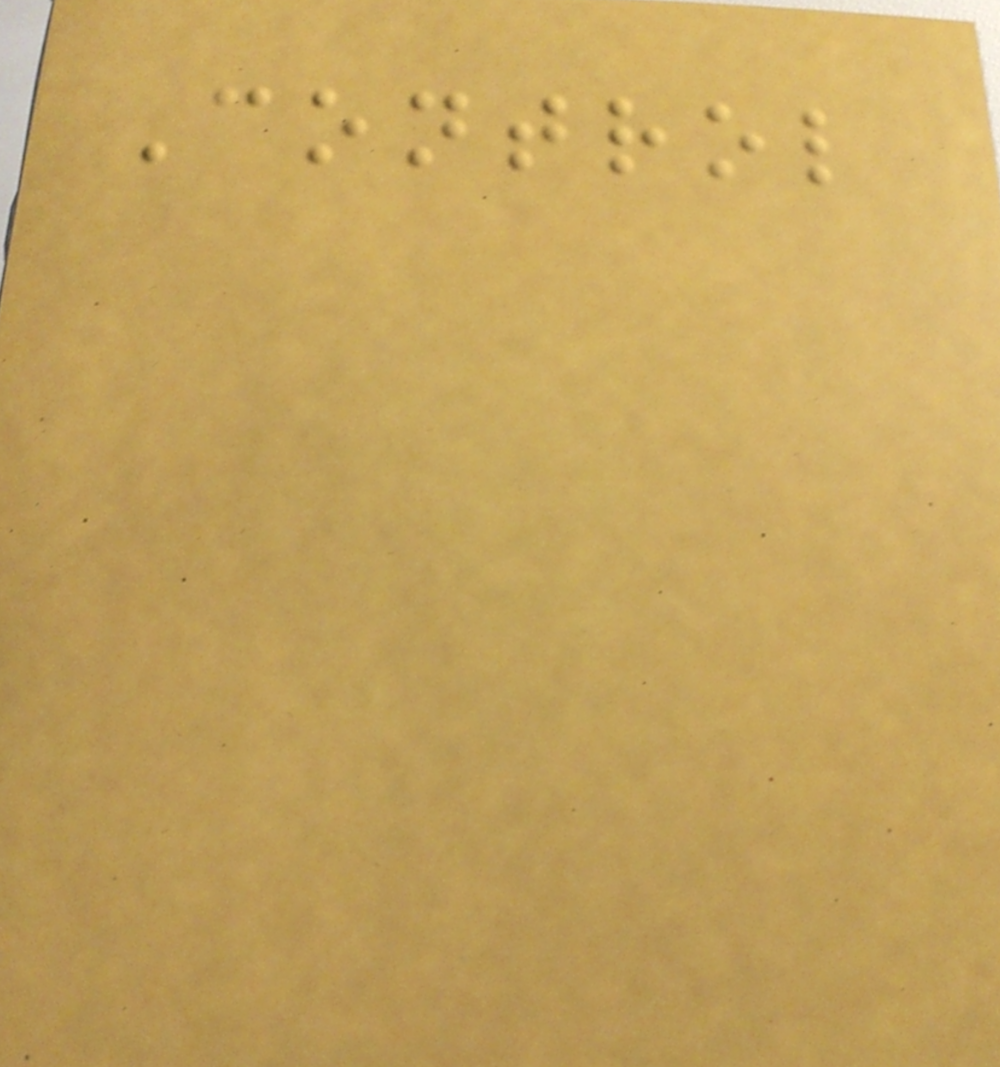Control
